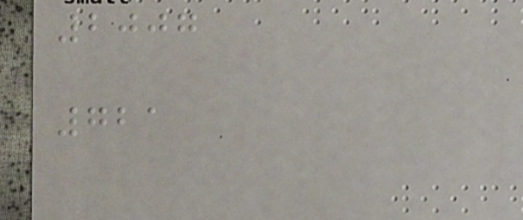2007
721
